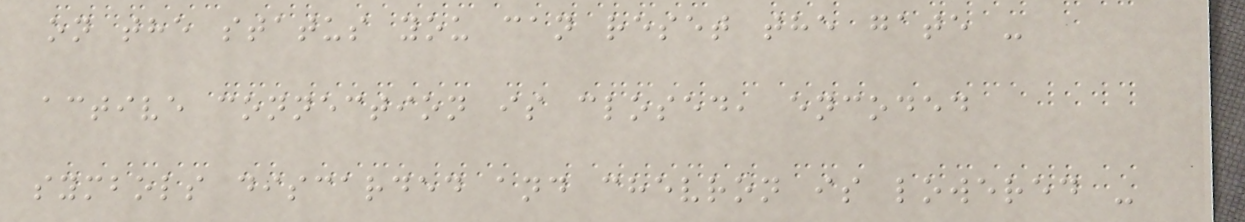on the status you can reset the gate -
active connection is closed, encoded
symbols discarded and chevron is lowered -
